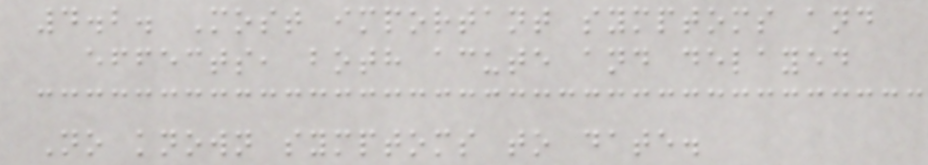4.2. Most important symptoms and
effects, both acute and delayed
No known symptoms to date.
